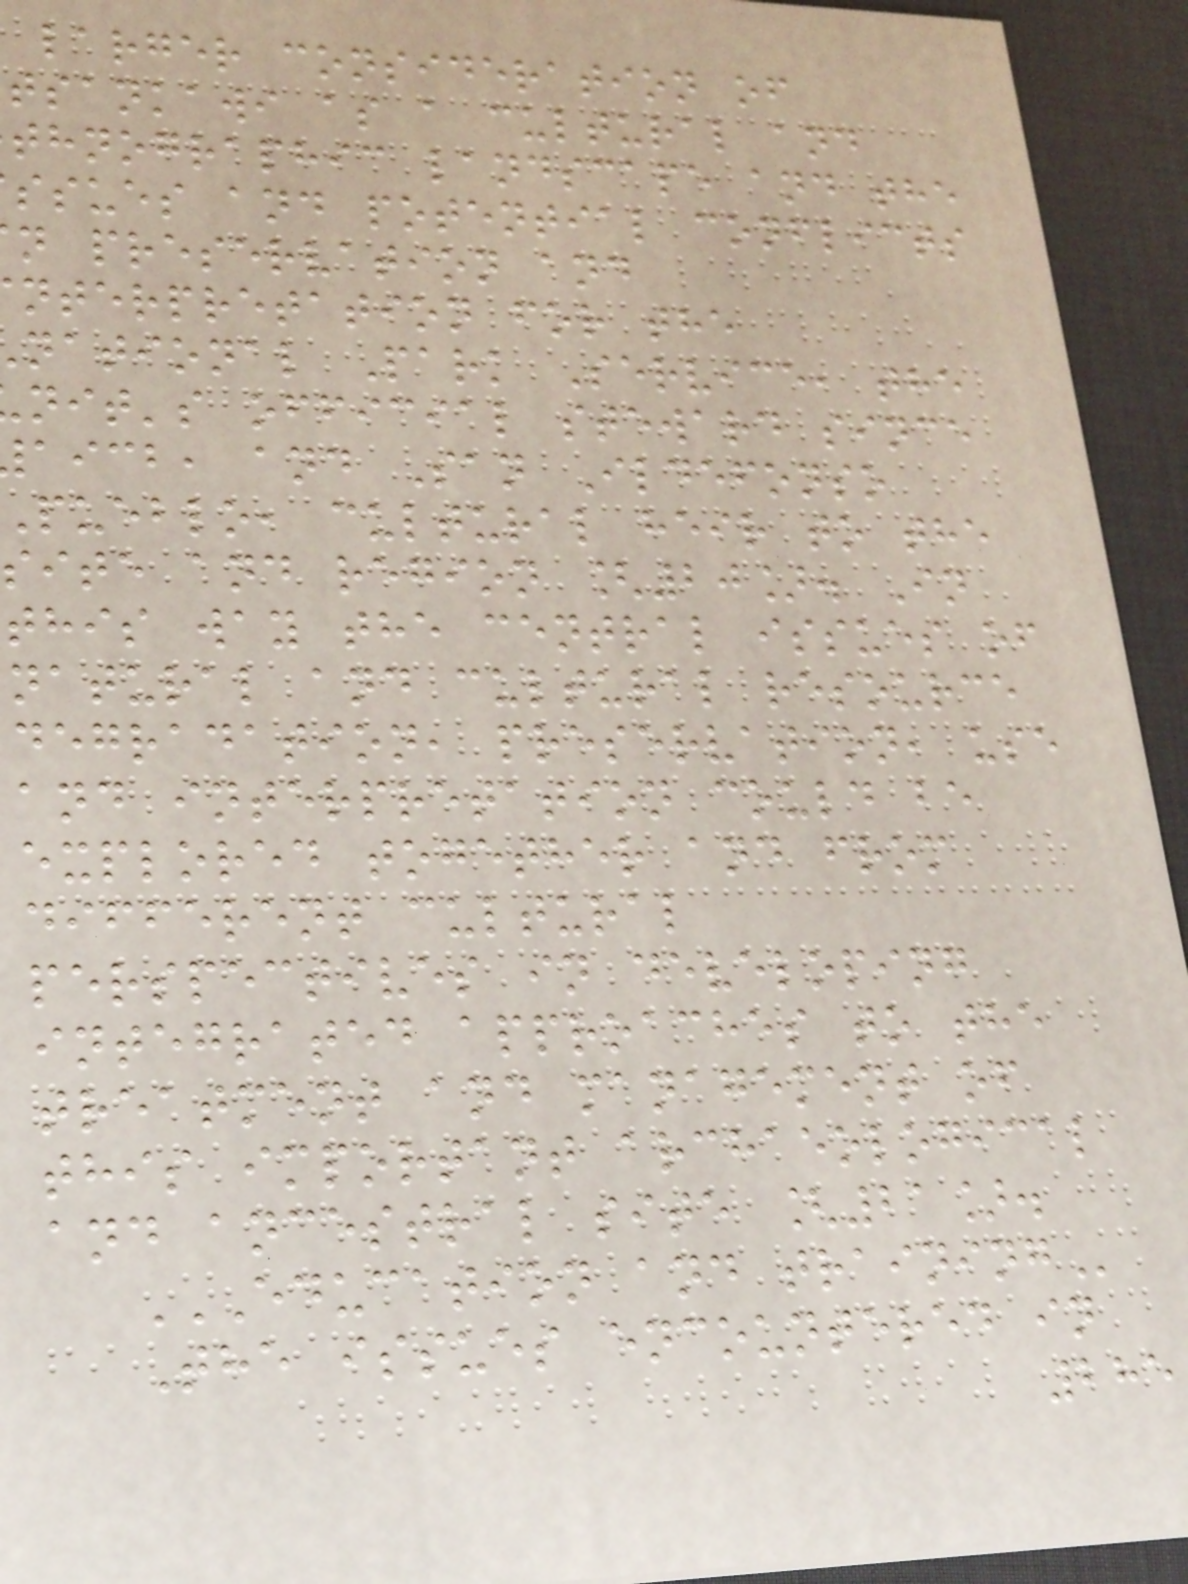larger consideration of
tsankawi as a cultural and
thnographic landscape and the
ssues and potential conflicts
n preservation and
nterpretation for the
national Park Service, the
nit's official steward since
aicb, and San Ildefonso
pueblo, cultural heir to the
site and region [20]. In
this way the central issues of
natural and cultural resource
degradation, preservation, use
and interpretation could be
explored together and from
different cultural
perspectives in developing
integrated approaches to the
treatment and management of
this important archaeological
and ancestral site [21].
EDUCATION AND TRAINING
The issues encountered in
285
